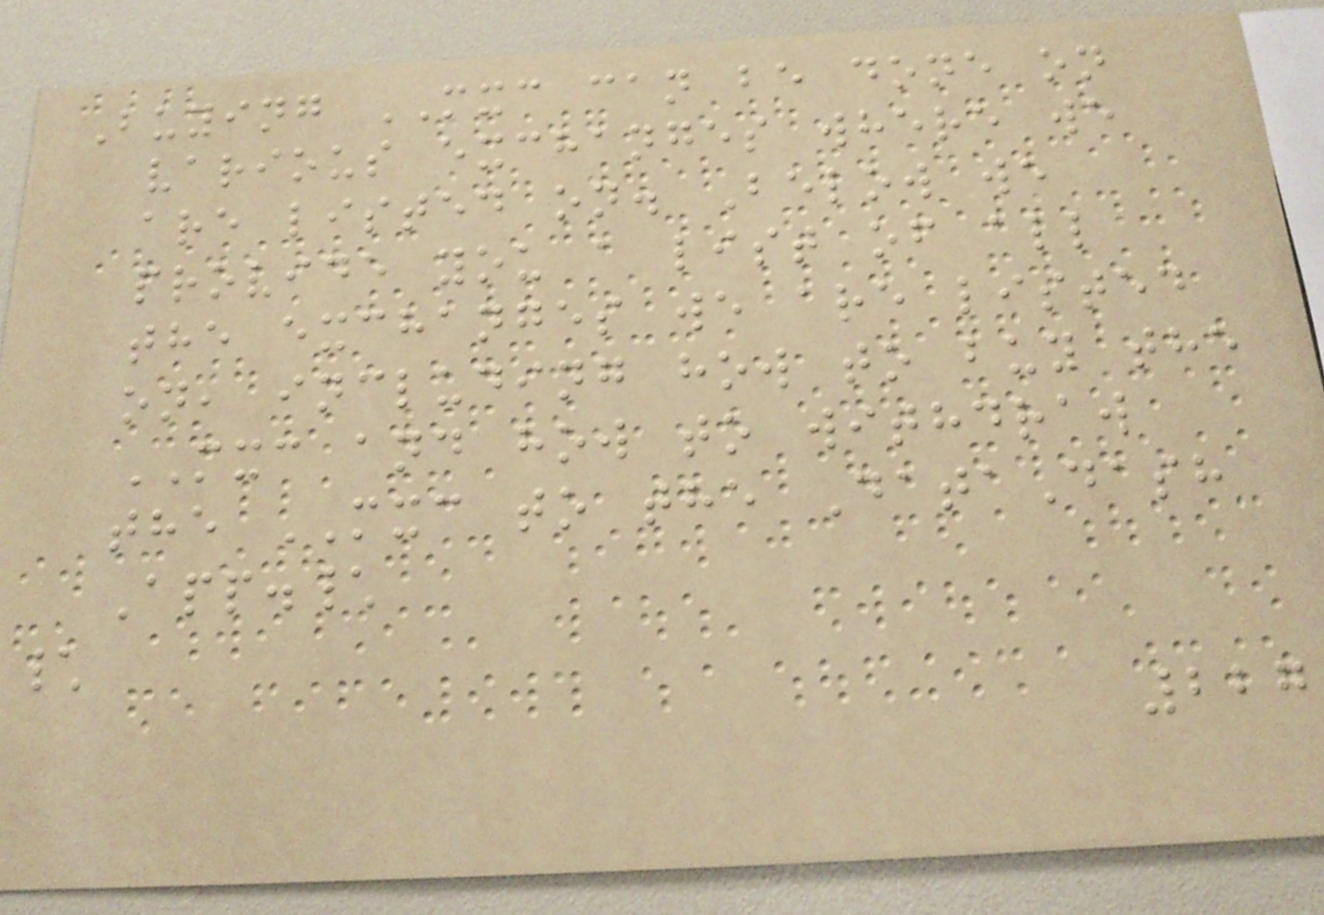Buying MXC can be done on
various exchanges where we
are listed on. Below we
provide you a list of all
the exchanges we are listed
on, including how to buy the
MXC and how to withdraw
the MXC to the DataDash
App.\
\
227
